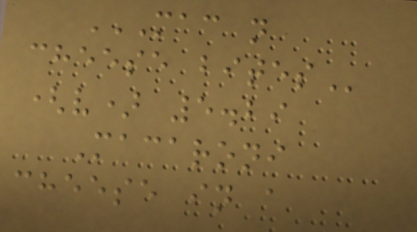MAC N
CHEESE BITES
(v) 5.29
Macaroni
cheese in a
